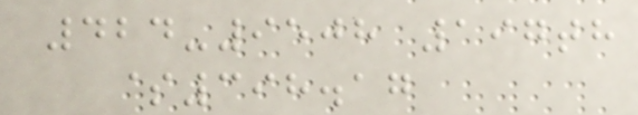424-9508 197th
$398.17
